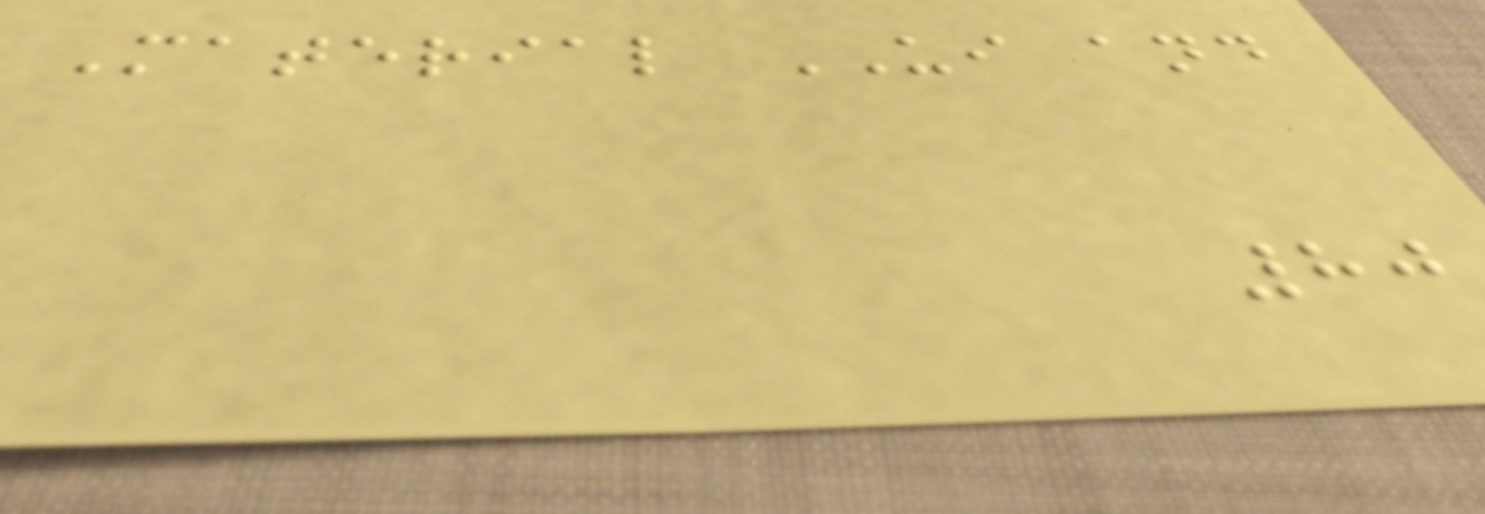Material UI and
80
